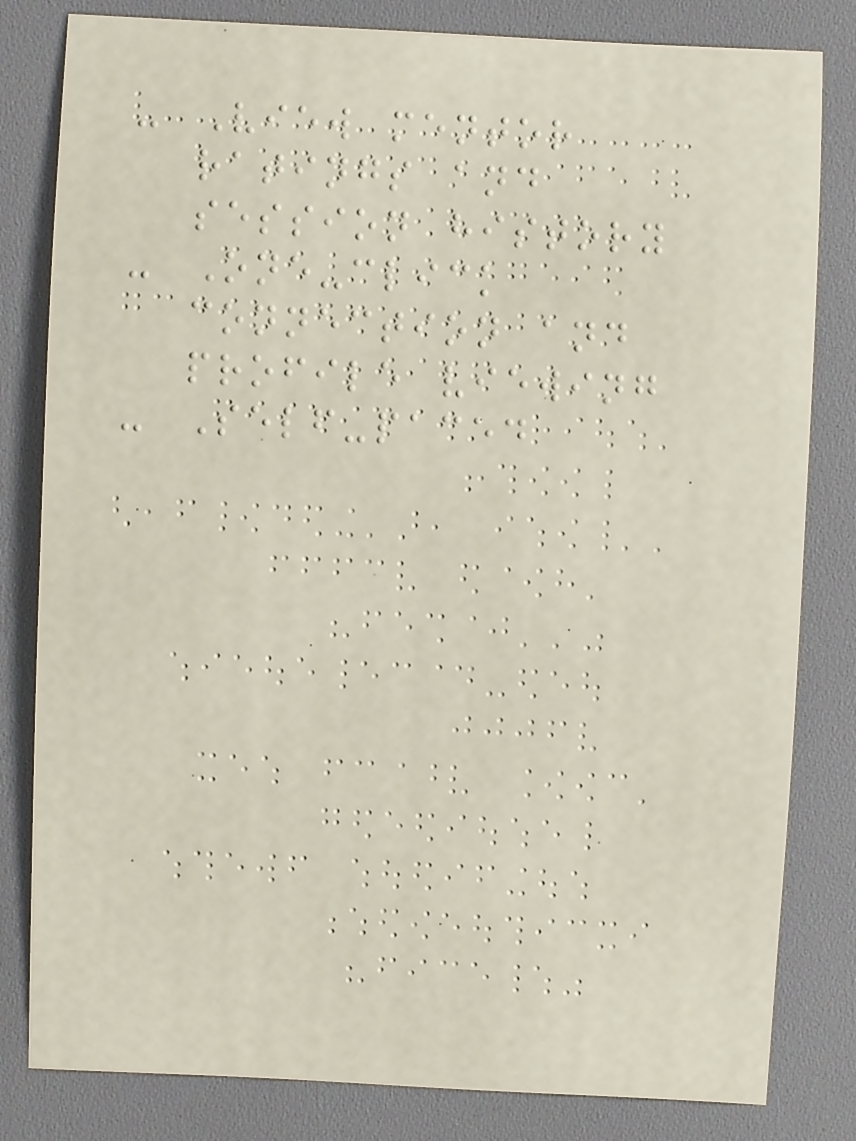- View mentor
ratings and
session history
- One-click
connection and
profile viewing
- Self-paced
